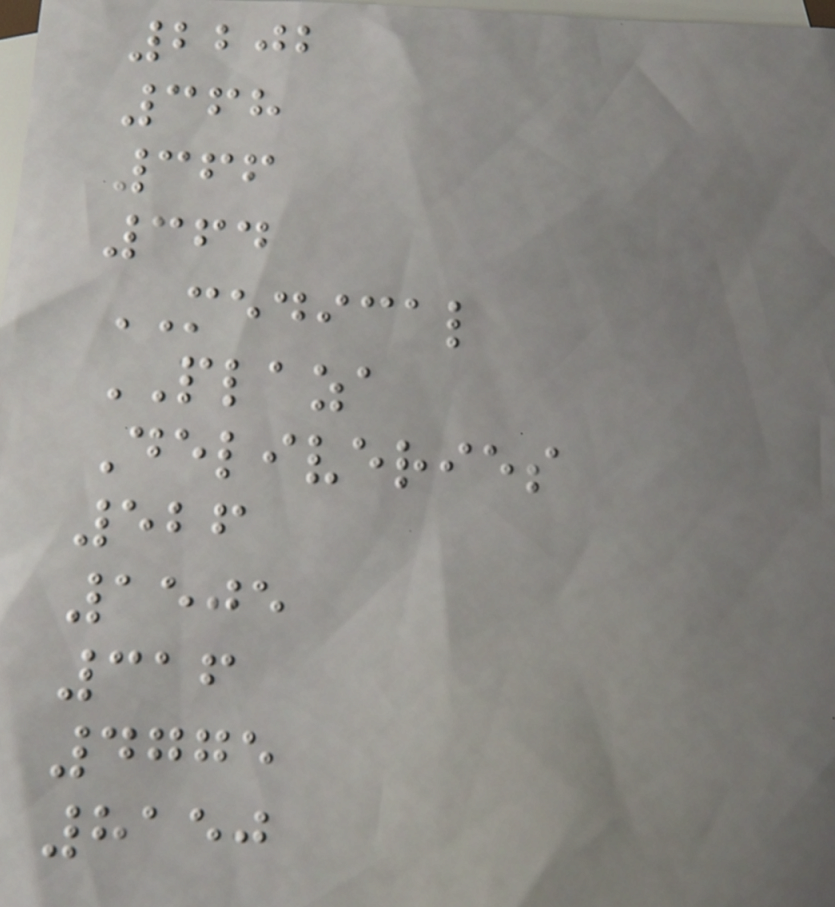2202
368
366
364
MEDICAL
PLAZA
Deliveries
526
1505
316
4775
8150
